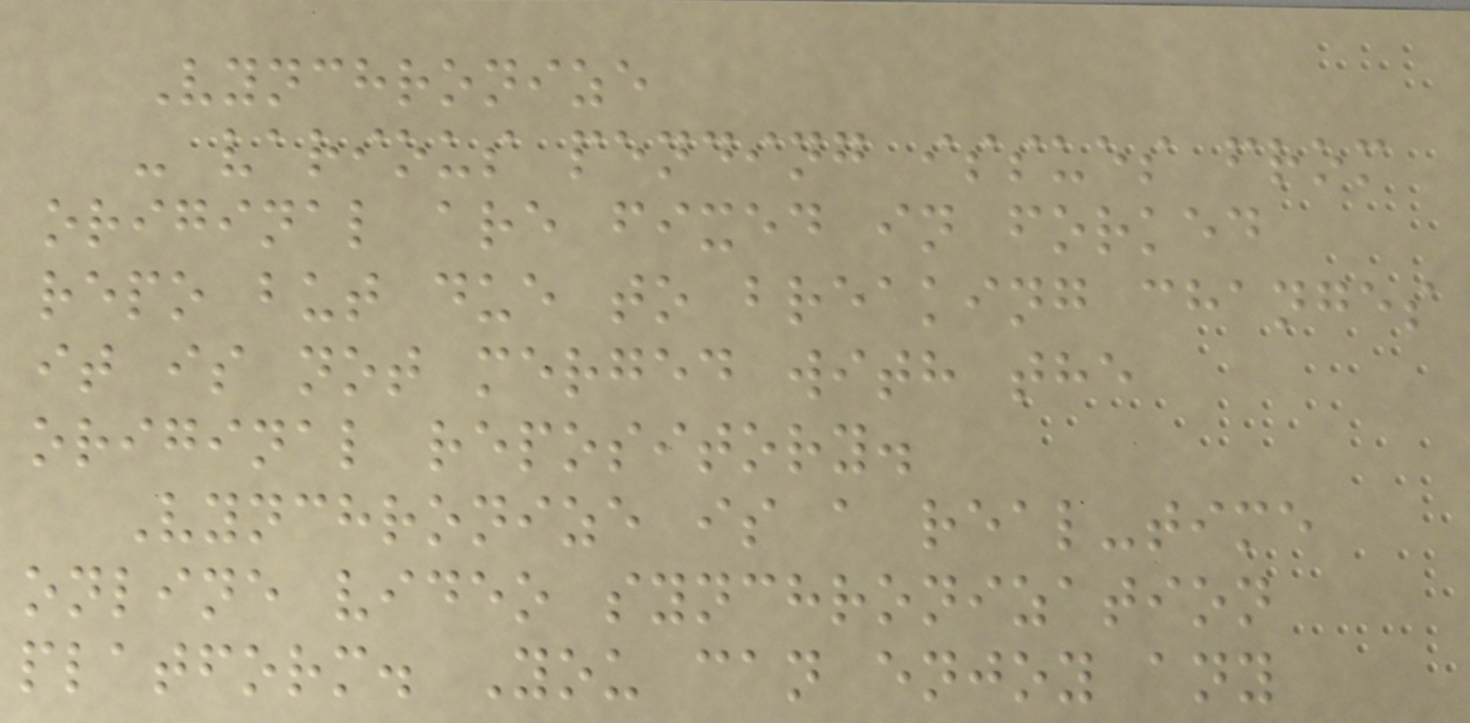Vynchronize
- various pending issues from
original are fixed in forked
repo but due to breaking changes
it is not merged with the
original repository.
Vynchronize is a real-time
online video synchronization
platform. You can enjoy any
